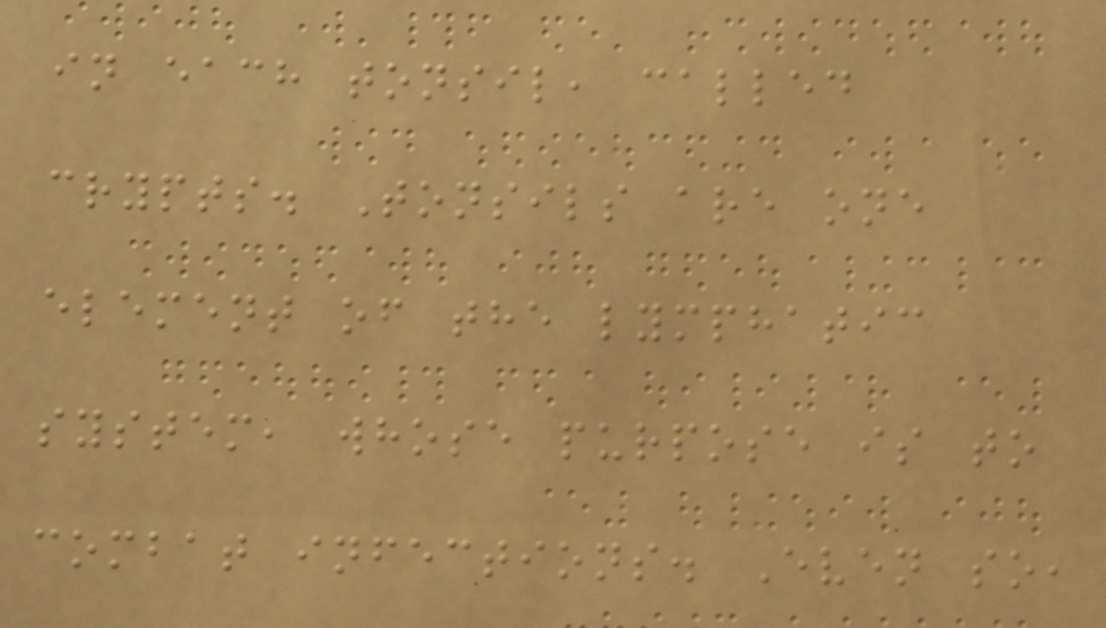in each tonsil, called
crypts. Tonsils are one
element of the lymphatic
system, whose purpose is to
combat infections. Even so,
